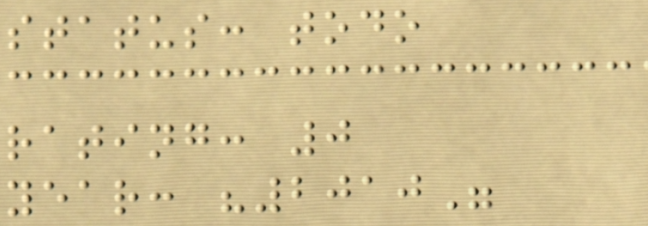status: todo
rating: 0
year: "2010"
